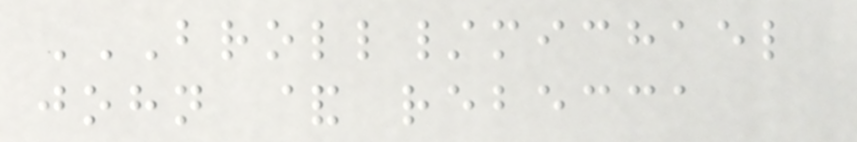BROLL/MICHAEL
JOHN & REBECCA
